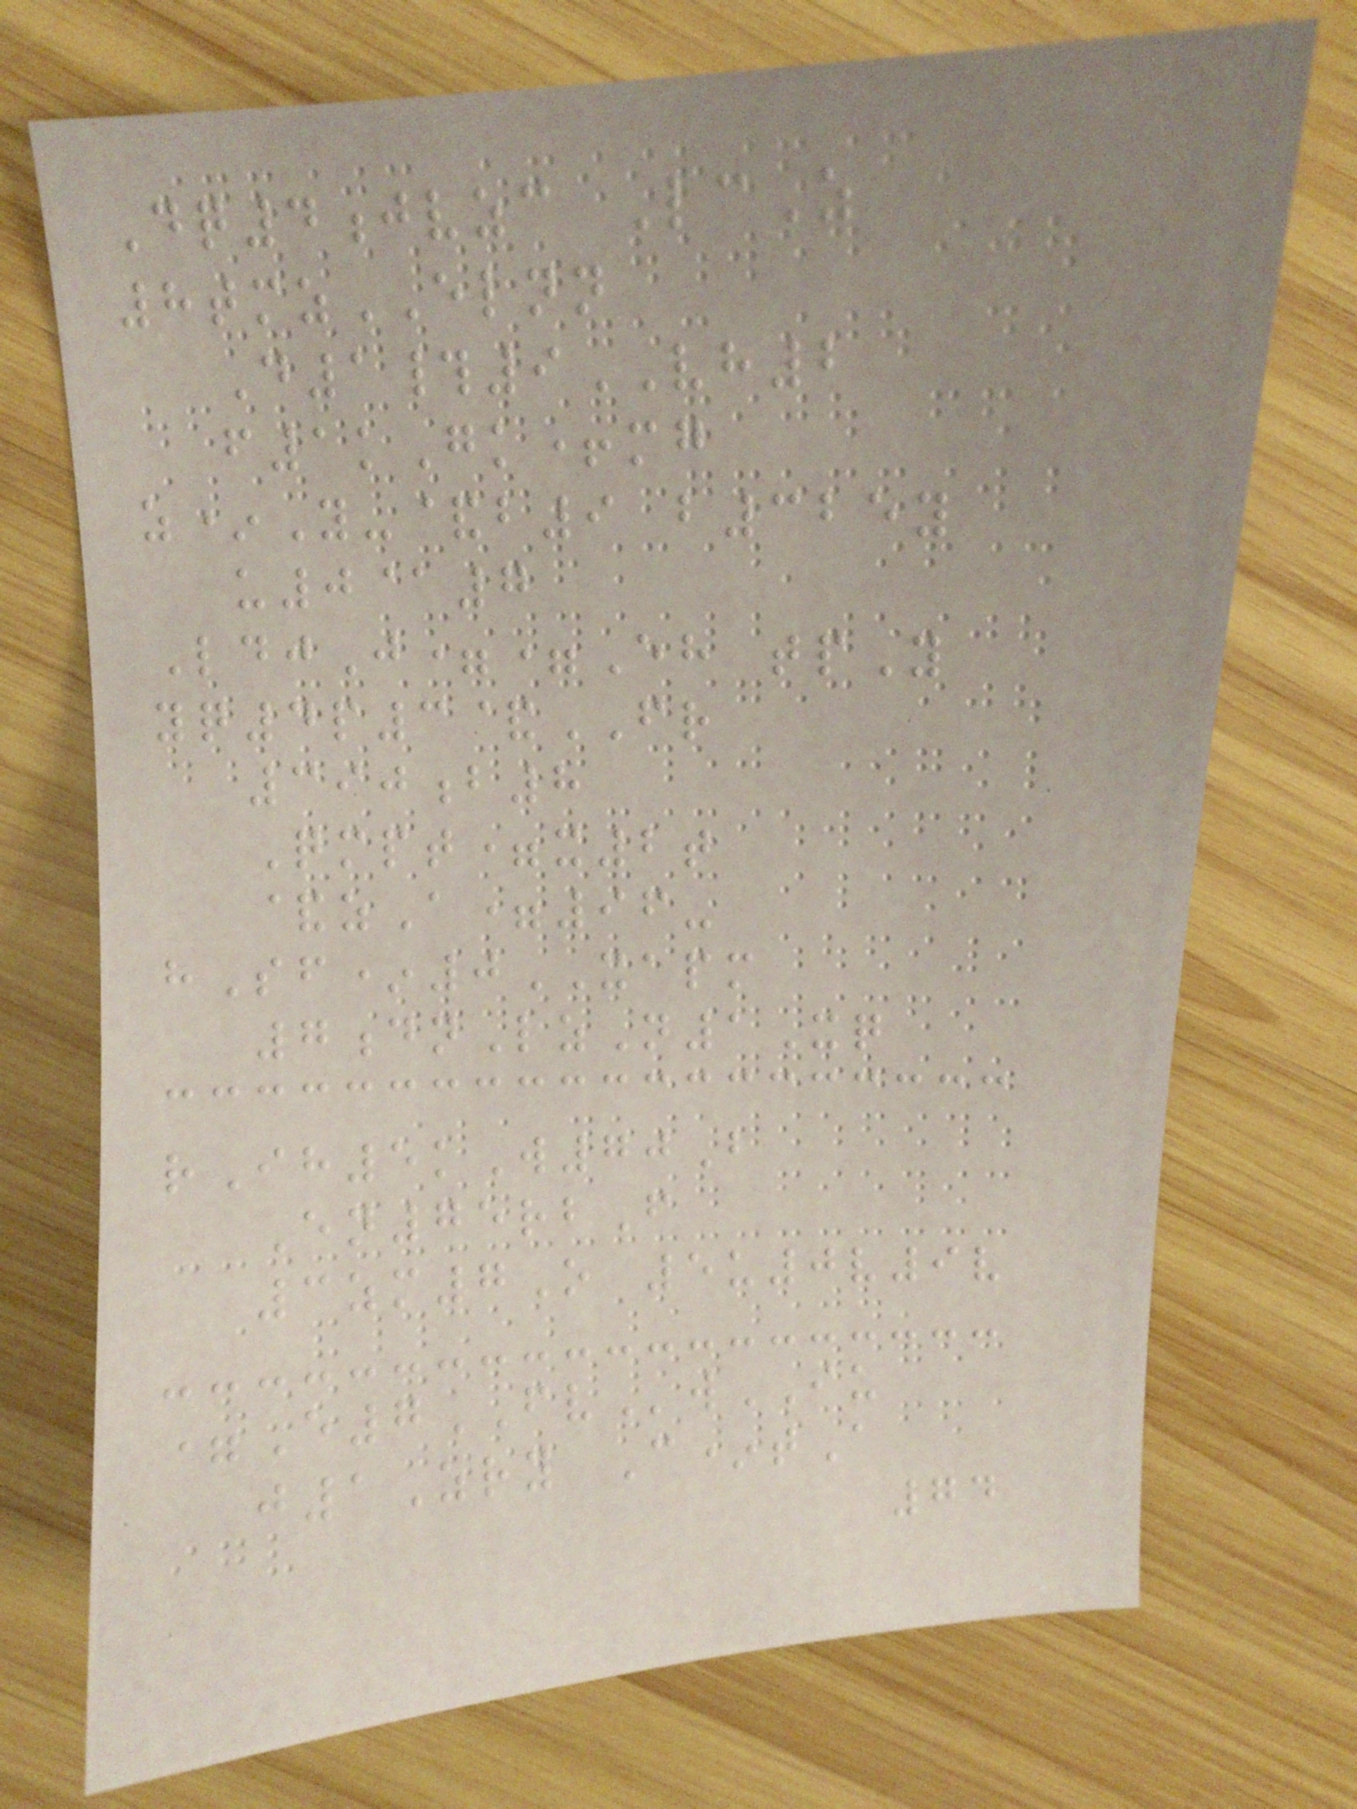Dq4jvzc LcZ
8tmzELNN
D1#9VH2
f1kGk+mg
z*Y-&b9 b325y
u0@7
LdjJ==Eh tpY
yq4p3&FR
390b8
Qmpt=x2t
&zA=96-
hSf*0XAPM
7dnLzN1Xq
rIh5kW70B
En75rbF
3zm7O 5u0v9v
=E7FVwIU
j1Zry C*tA
74
